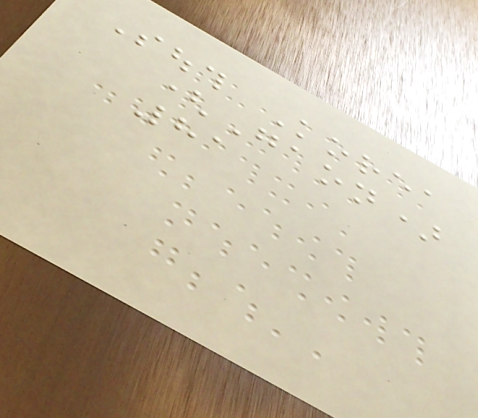South Korea
(Gaon)
81
